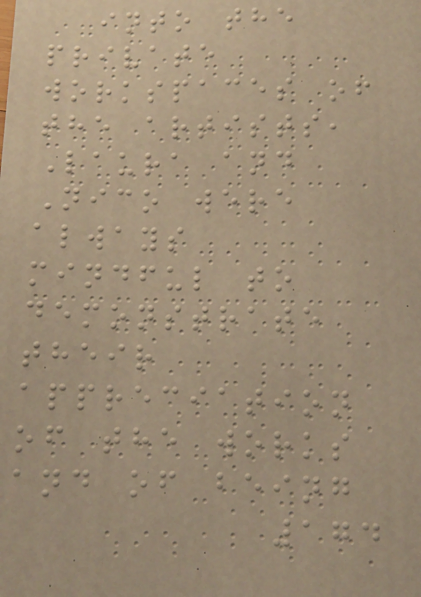into the
private
workspaces of
the artists,
Laura and
Nico were
always
mindful to
demonstrate
their
appreciation
of the works
and of being
174
